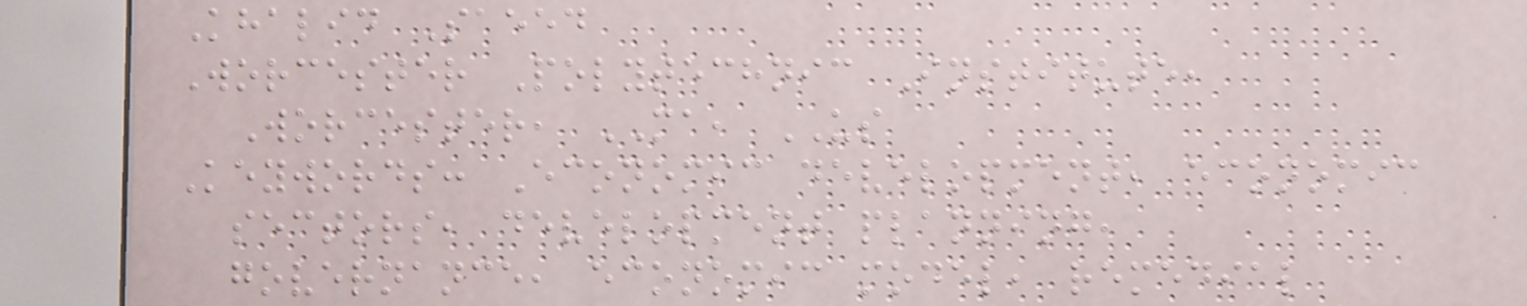Khalid Saeed
Worcester Polytechnic Institute,
Worcester, MA, US
Keywords: Economic development, economic
sectors, development planning,
governance, economic model, remedial
